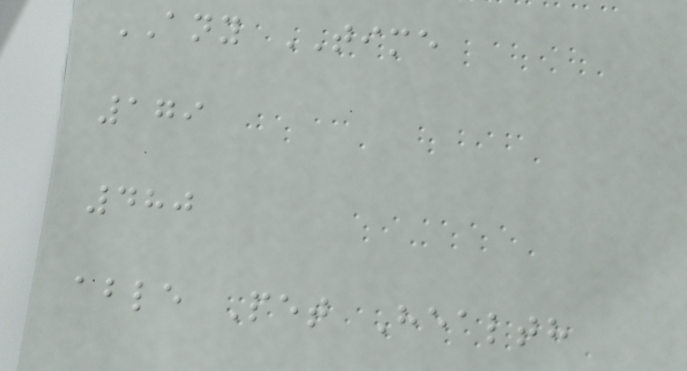ANY TIME
179
480
able Pet Health
